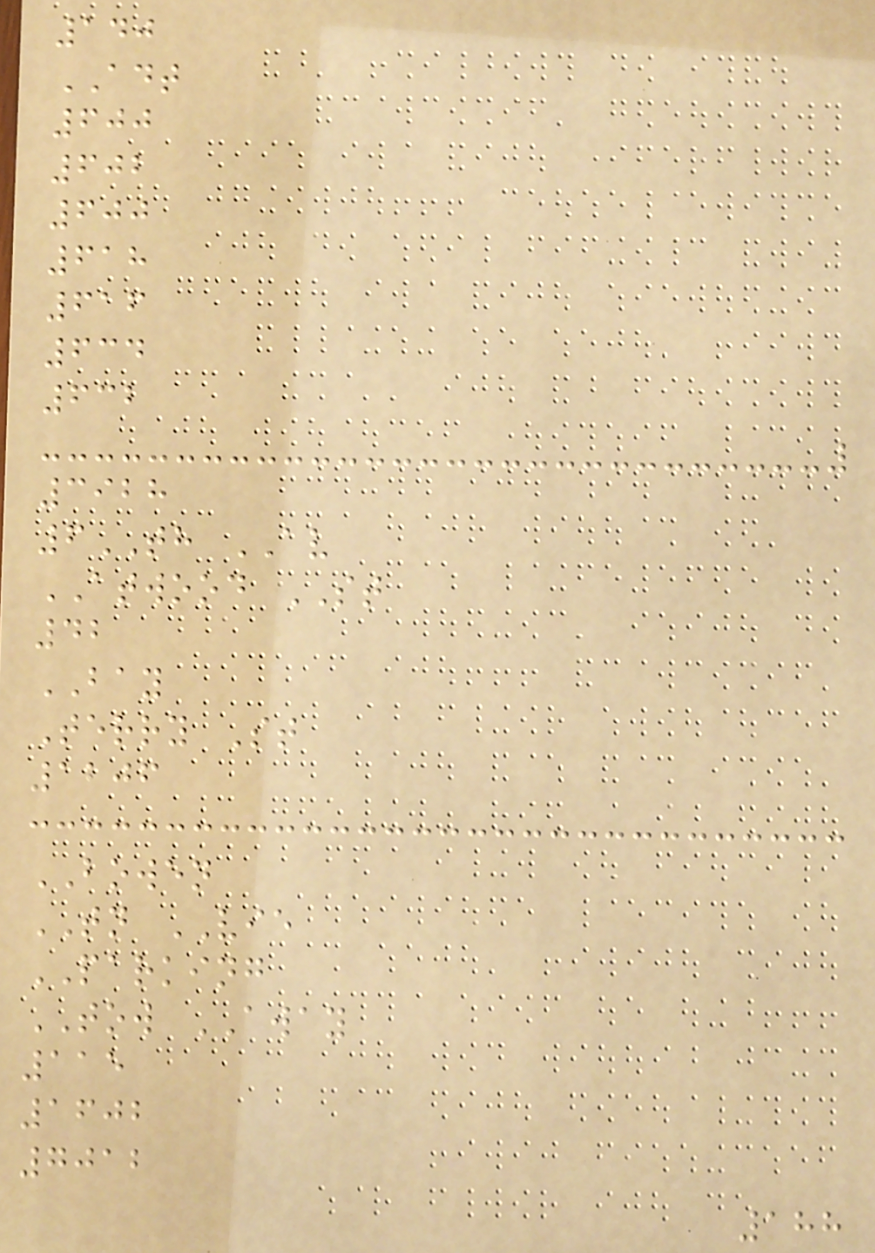140
ADT
600
602
600
618
616
634
632
3928
6TH AV
ATWOOD ST
42
BAY
Terry St
1206
BOWEN
TN VIE
PARKING
TOW AWAY
115
1602
7012
188
